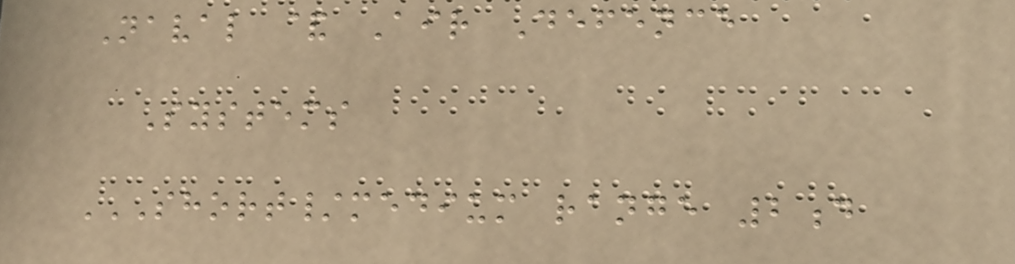Naval & Air Defence
Systems
SHORT/MEDIUM RANGE 2D
